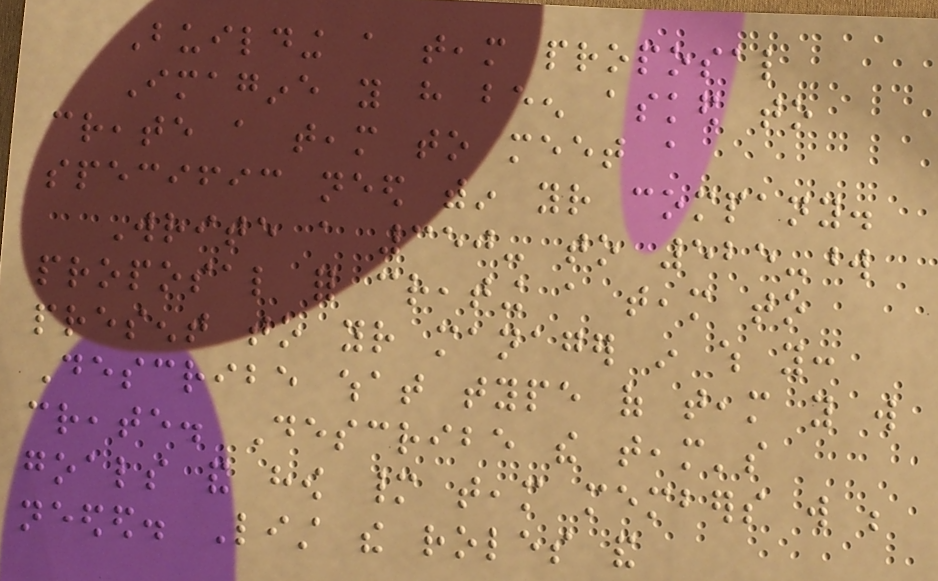Building a team proposal
Imagine you have been asked to
create a team to meet a
specific need within your company.
Write a 350- to 525-word
proposal for creating a team to
present to your manager in which you:
Describe what type of team you will
create. Describe the team's
goals and how many team members will be
needed. List the roles and
